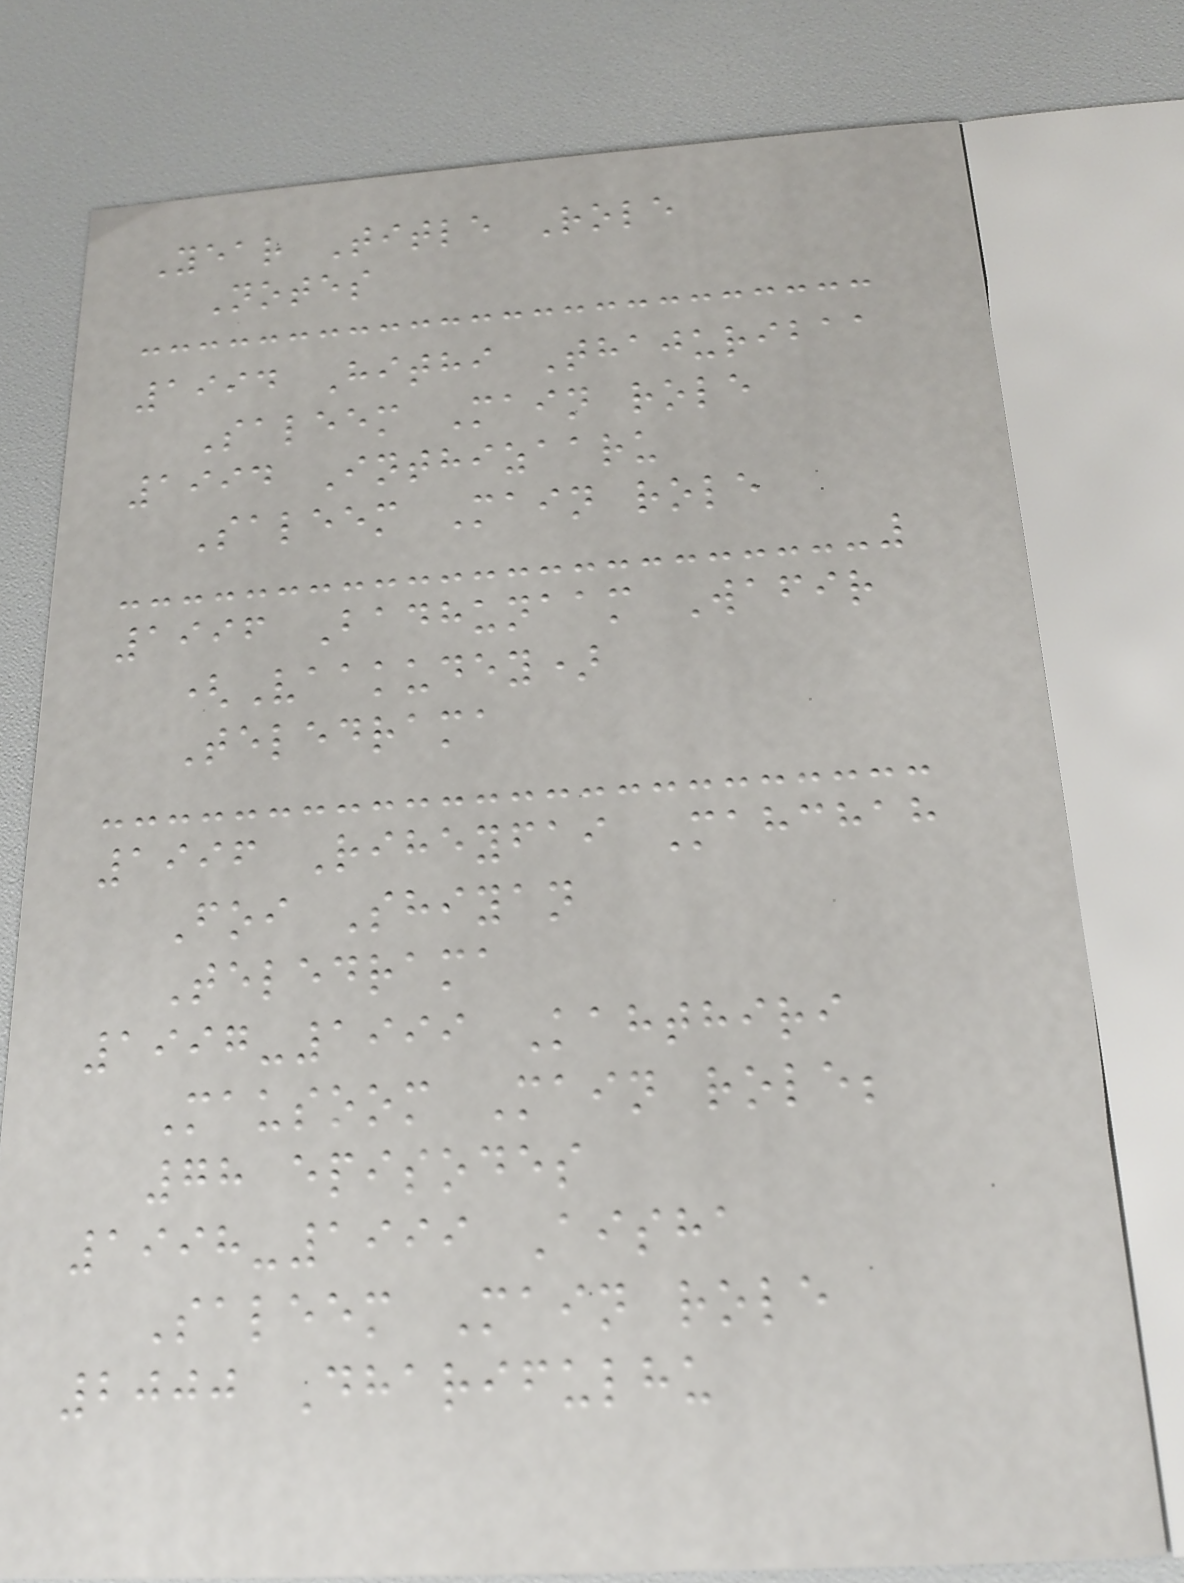Year Title Role
Notes
1994 Hithi Thajuribaa
Saleem Main role
1994 Inthizaaru
Saleem Main role
1996 Badhunaam Wafir
(Vaakudey)
Teledrama
1996 Riheyfai Mahchah
Foi Shiyan
Teledrama
1997-1999 Kahthiri
Mausoom Main role;
78 episodes
1998-1999 Aisha
Saleem Main role
2000 Dharifulhu
